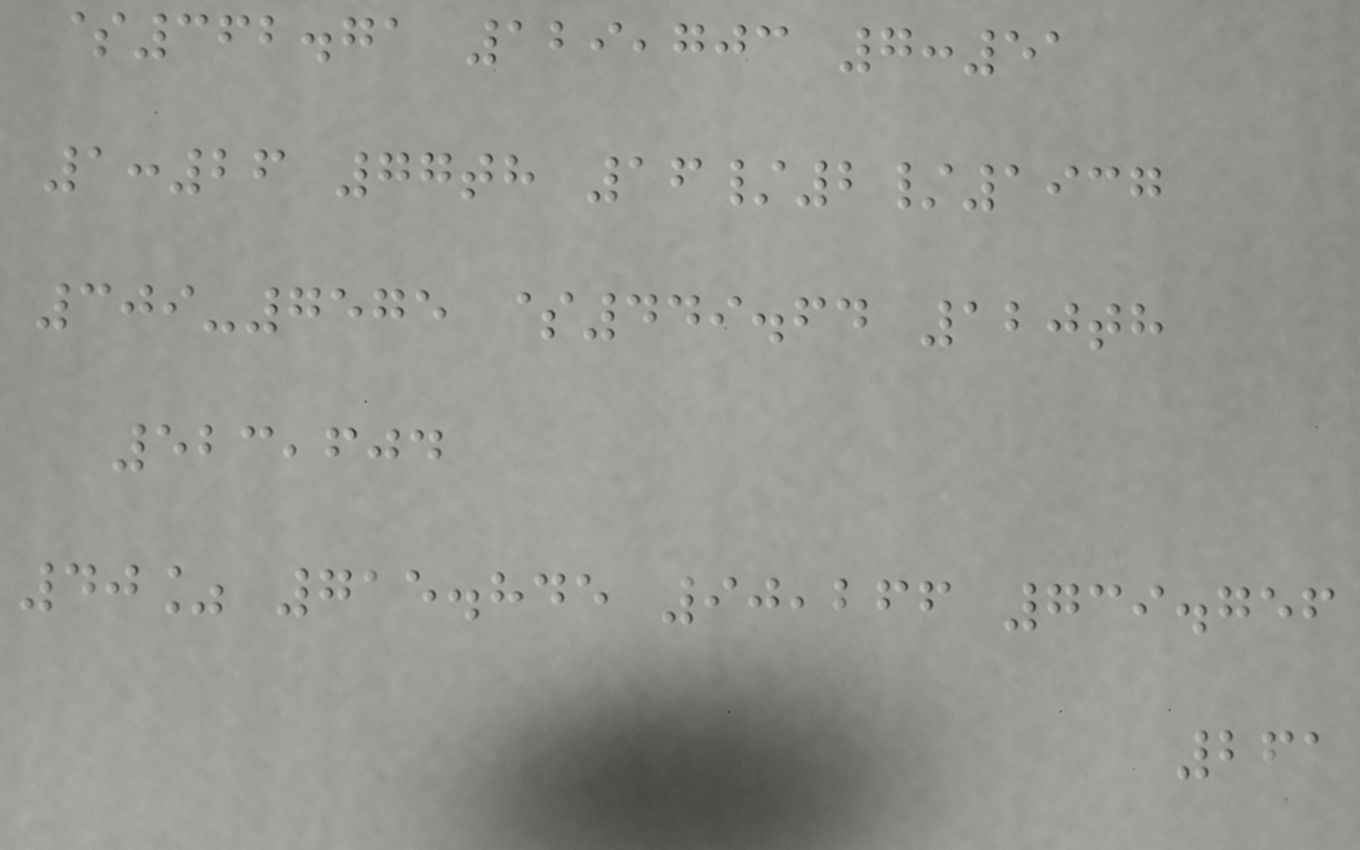$362.71 129,703 7:51
1:26 77th 16/2/1937
309-7575 $449.64 120th
523,604
40% 715.845 90,266 739.756
261
